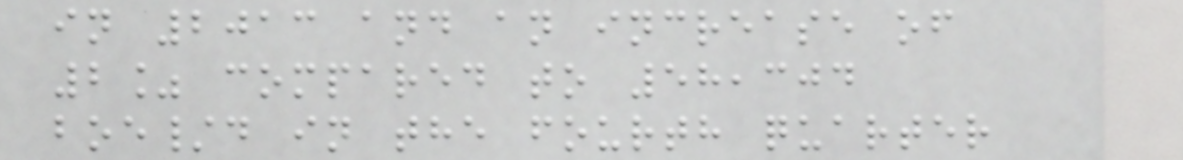in 2013 and an increase of
2% compared to 58,304
boe/d in the fourth quarter
